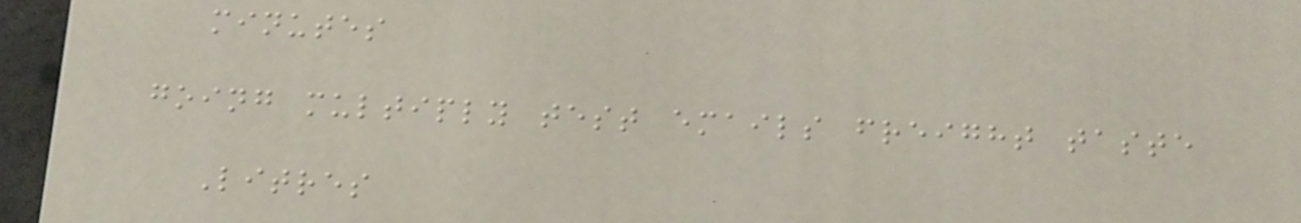minutes
going multiply test emails freight taste
Litres
